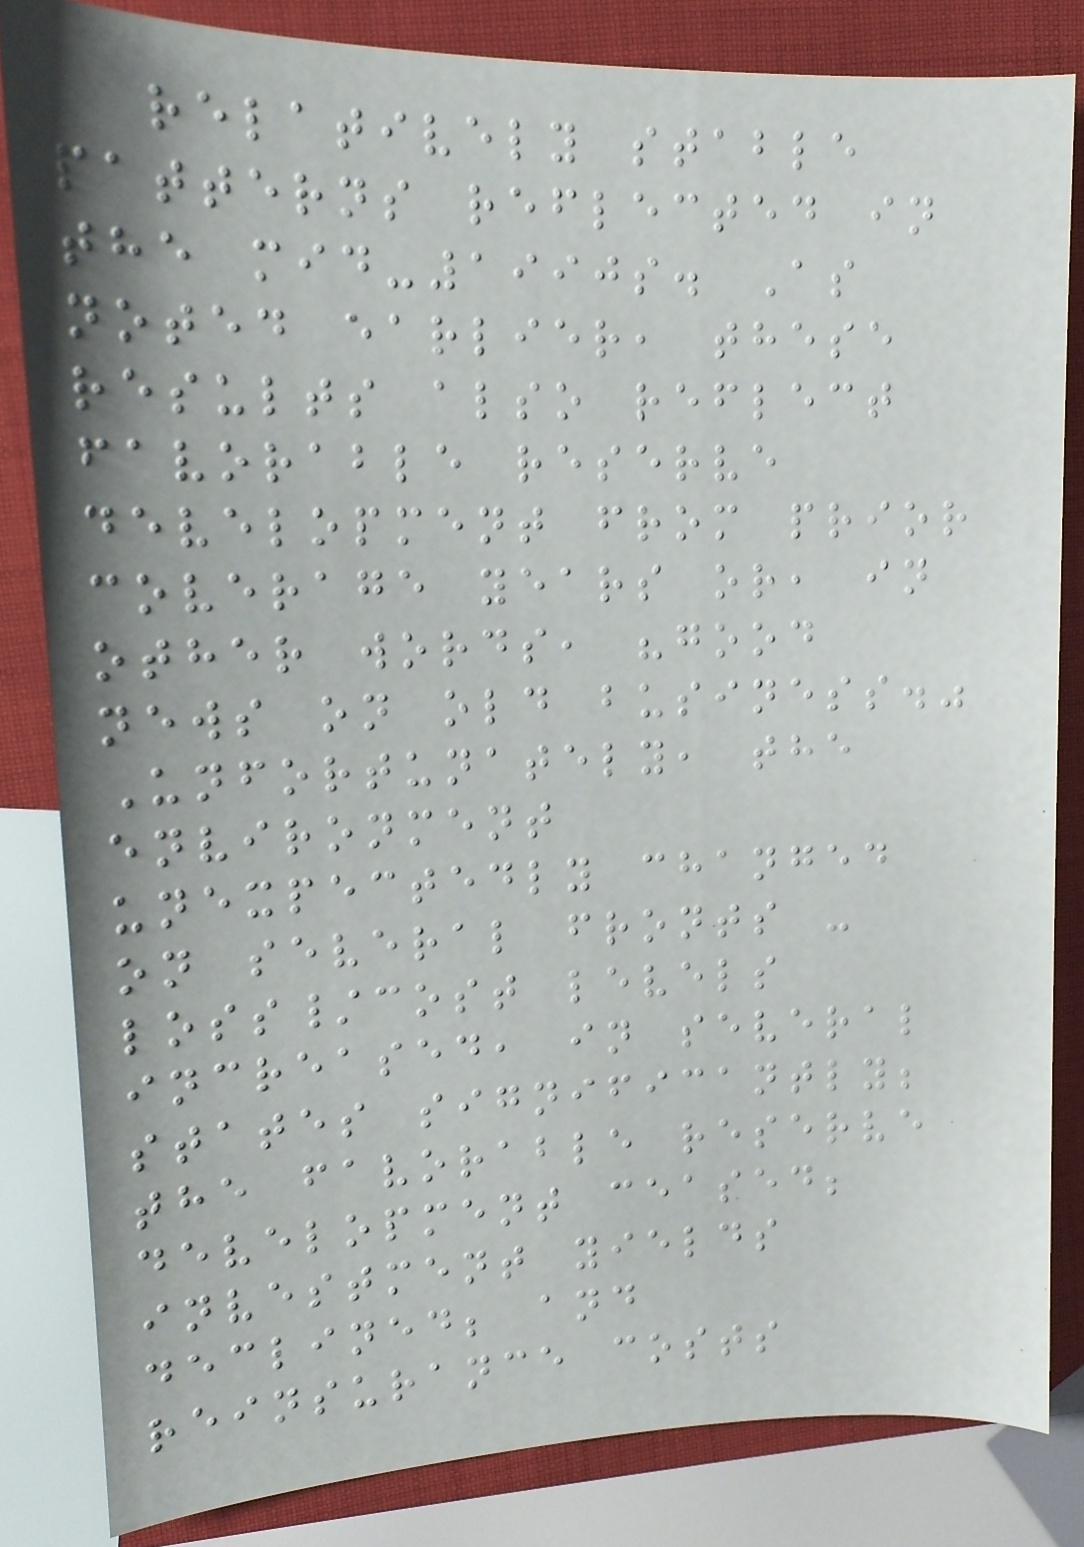relatively stable
patterns reflected in
the mid-1990s. As
noted earlier, these
results also reflect
favorable reserve
development from prior
coverage years or, in
other words, "good
news on old business."
Unfortunately, the
environment
unexpectedly changed
on several fronts -
loss/cost levels
increased, in several
states significantly;
the favorable reserve
development ceased;
investment yields
declined; and
reinsurance costs
